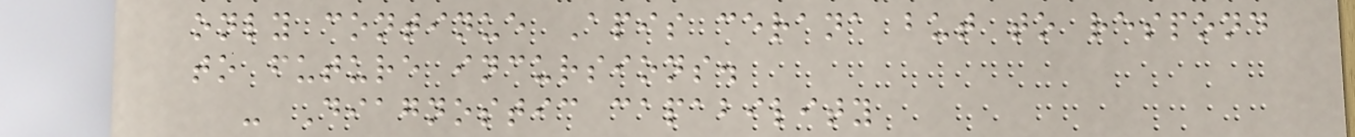only continue Apis cerana but to respond
to future incursions.
- Diagnostic capability
